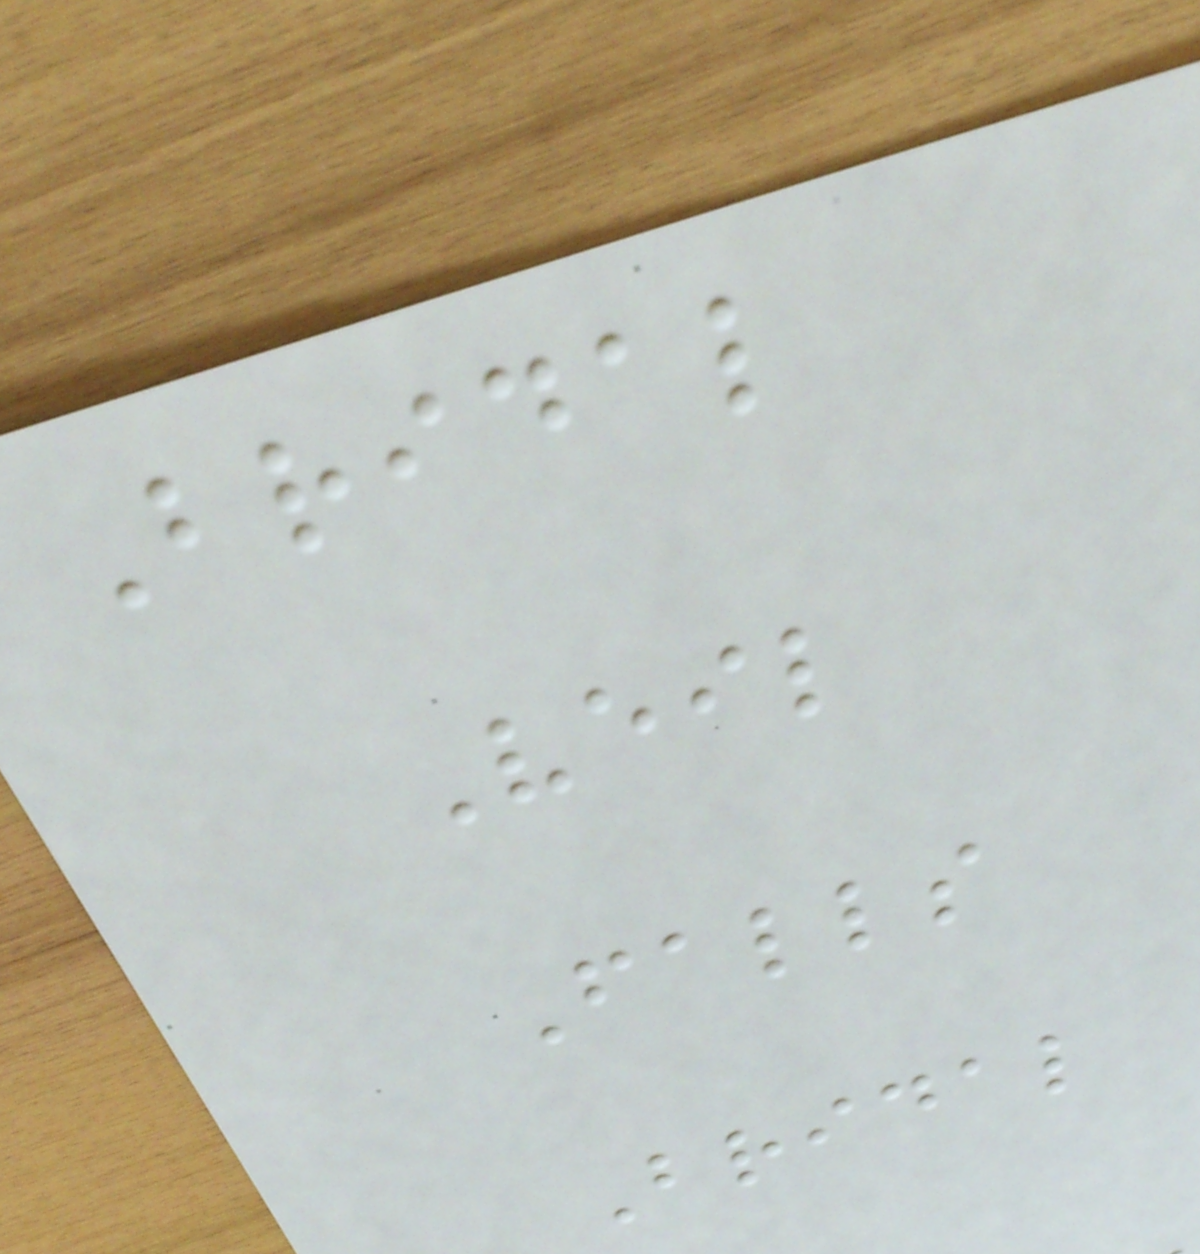Bridal
Veil
Falls
Bridal
